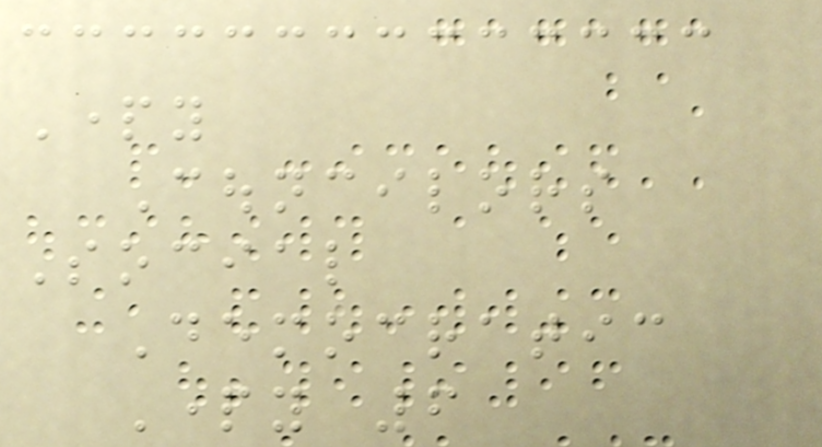Party
Councilors
Social
Democratic
Party 6
